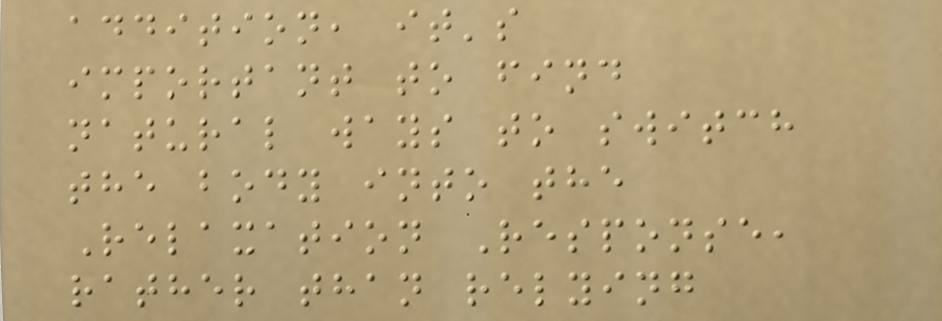addition, it's
important to find
natural ways to switch
the body into the
Relaxation Response,
rather than relying
